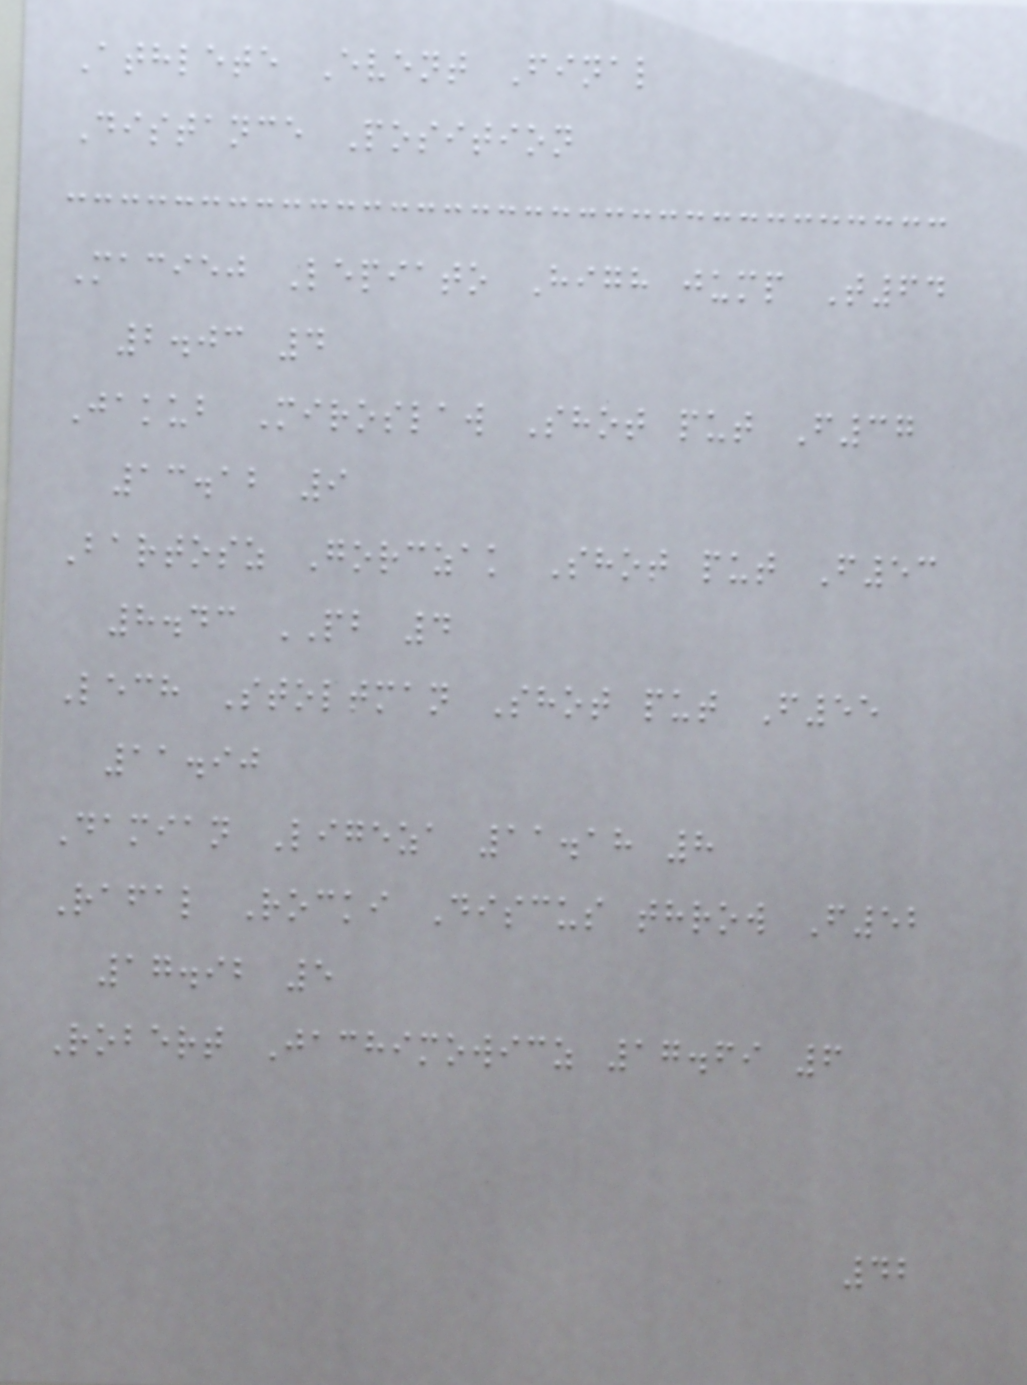Athlete Event Final
Distance Position
Maciej Lepiato High jump T64
2.03 4
Jakub Miroslaw Shot put F37
13.12 9
Bartosz Gorczak Shot put F53
8.43 PB 4
Lech Stoltman Shot put F55
11.90
Damian Ligeza 11.18 8
Rafal Rocki Discus throw F52
17.92 5
Robert Jachimowicz 17.69 6
42
